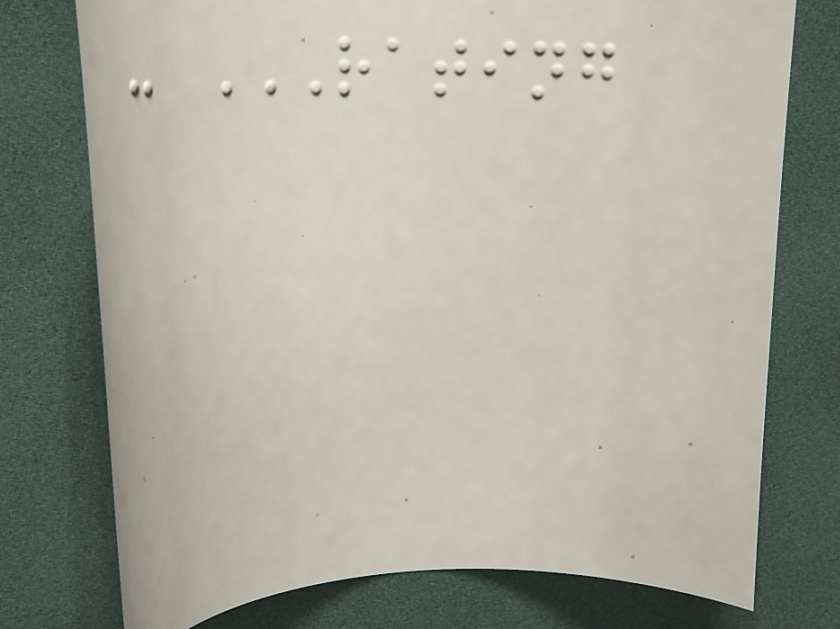- RATING
